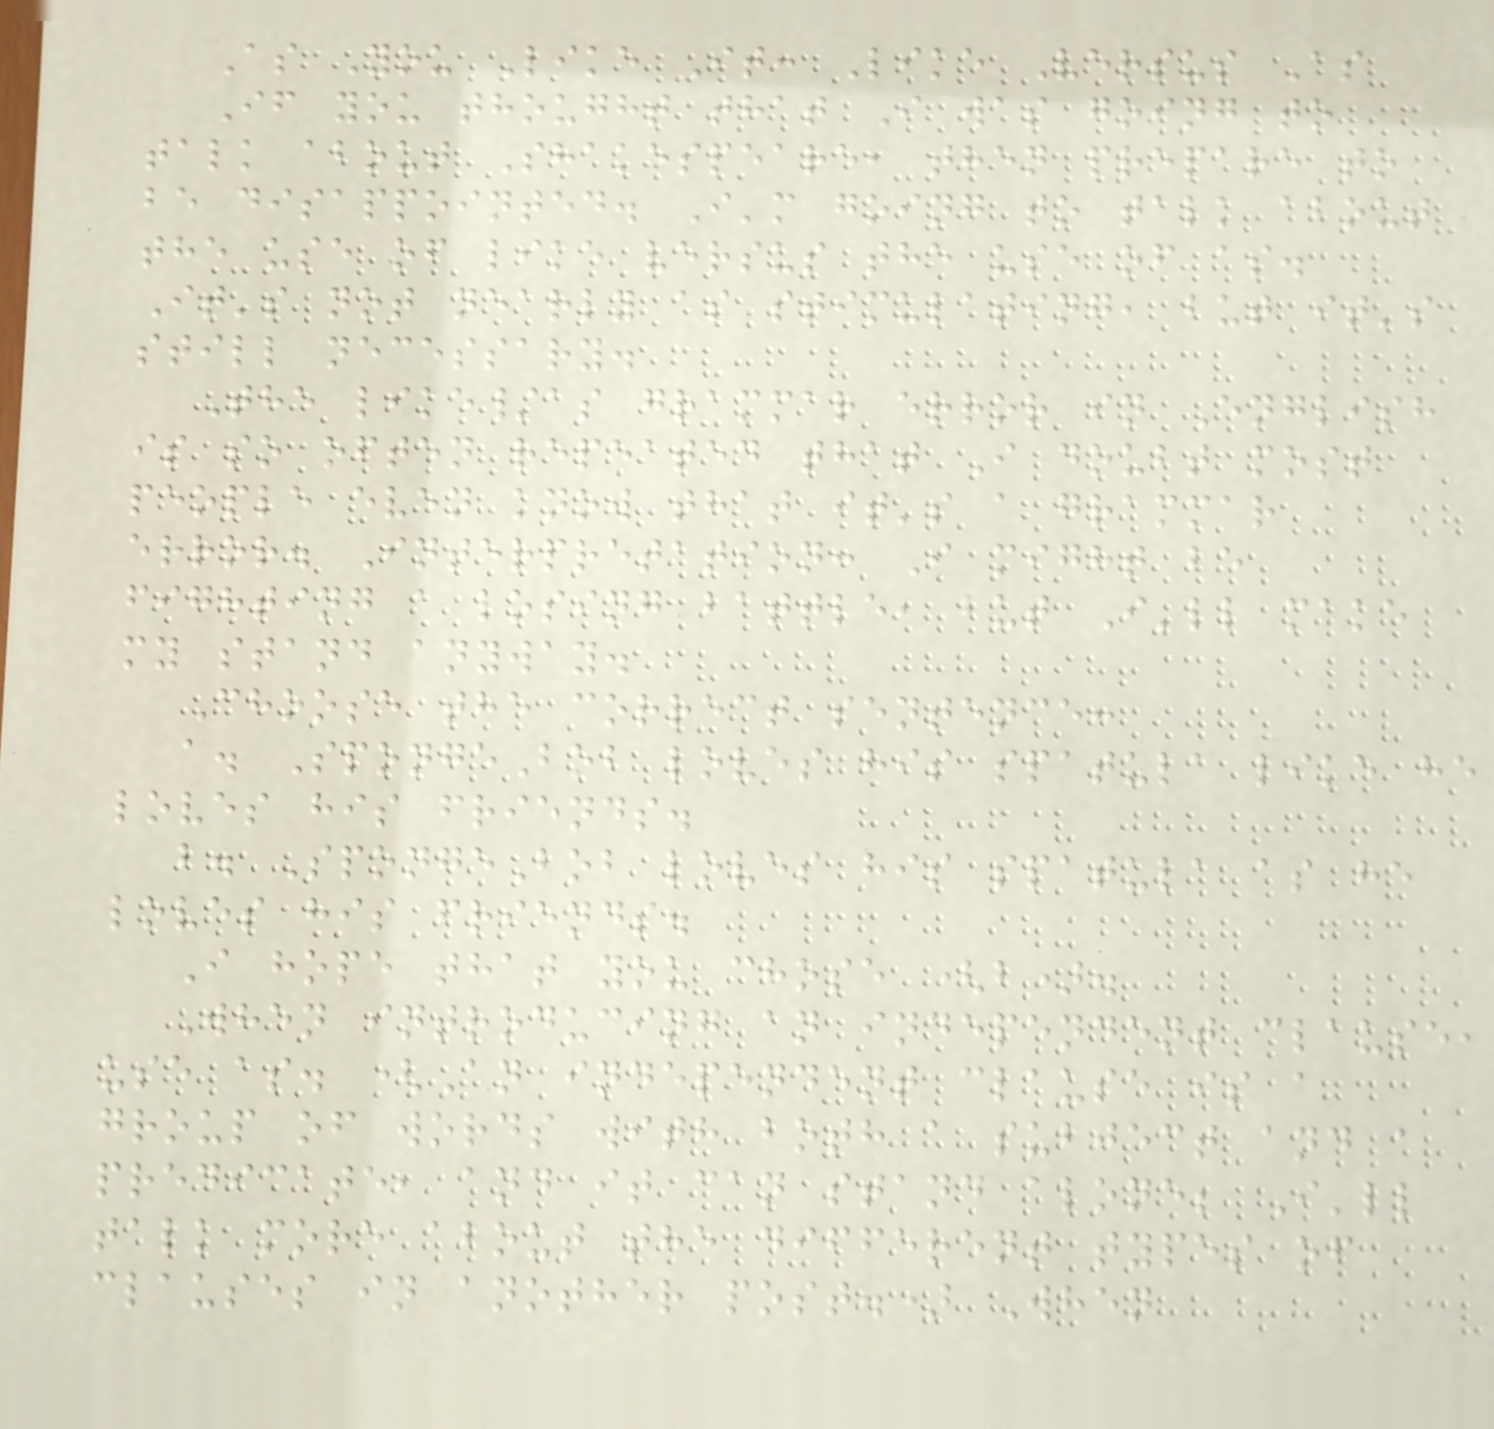As You Like It: Like Versus As
If you thought that I was going to
talk about Shakespeare, then prepare to
be disappointed. I'm going to talk about
the use of like versus the use of as.
It's not nearly as stimulating, but it's
still necessary.
The like/as grammar error in English
is so often repeated that I doubt most
people even know that it's a grammar
error. Interpretation: I might be
fighting a losing battle, but I'll make
my stand anyway.
Choose the correct sentence:
a. SpongeBob loves his spatula like he
loves his friends.
b. SpongeBob loves his spatula as he
loves his friends.
I hope that you chose (b).
When introducing an independent clause,
use as. (An independent clause is a
group of words with both a subject and a
predicate, and it can stand alone; I'll
talk more about the different types of
clauses in another post.) When
